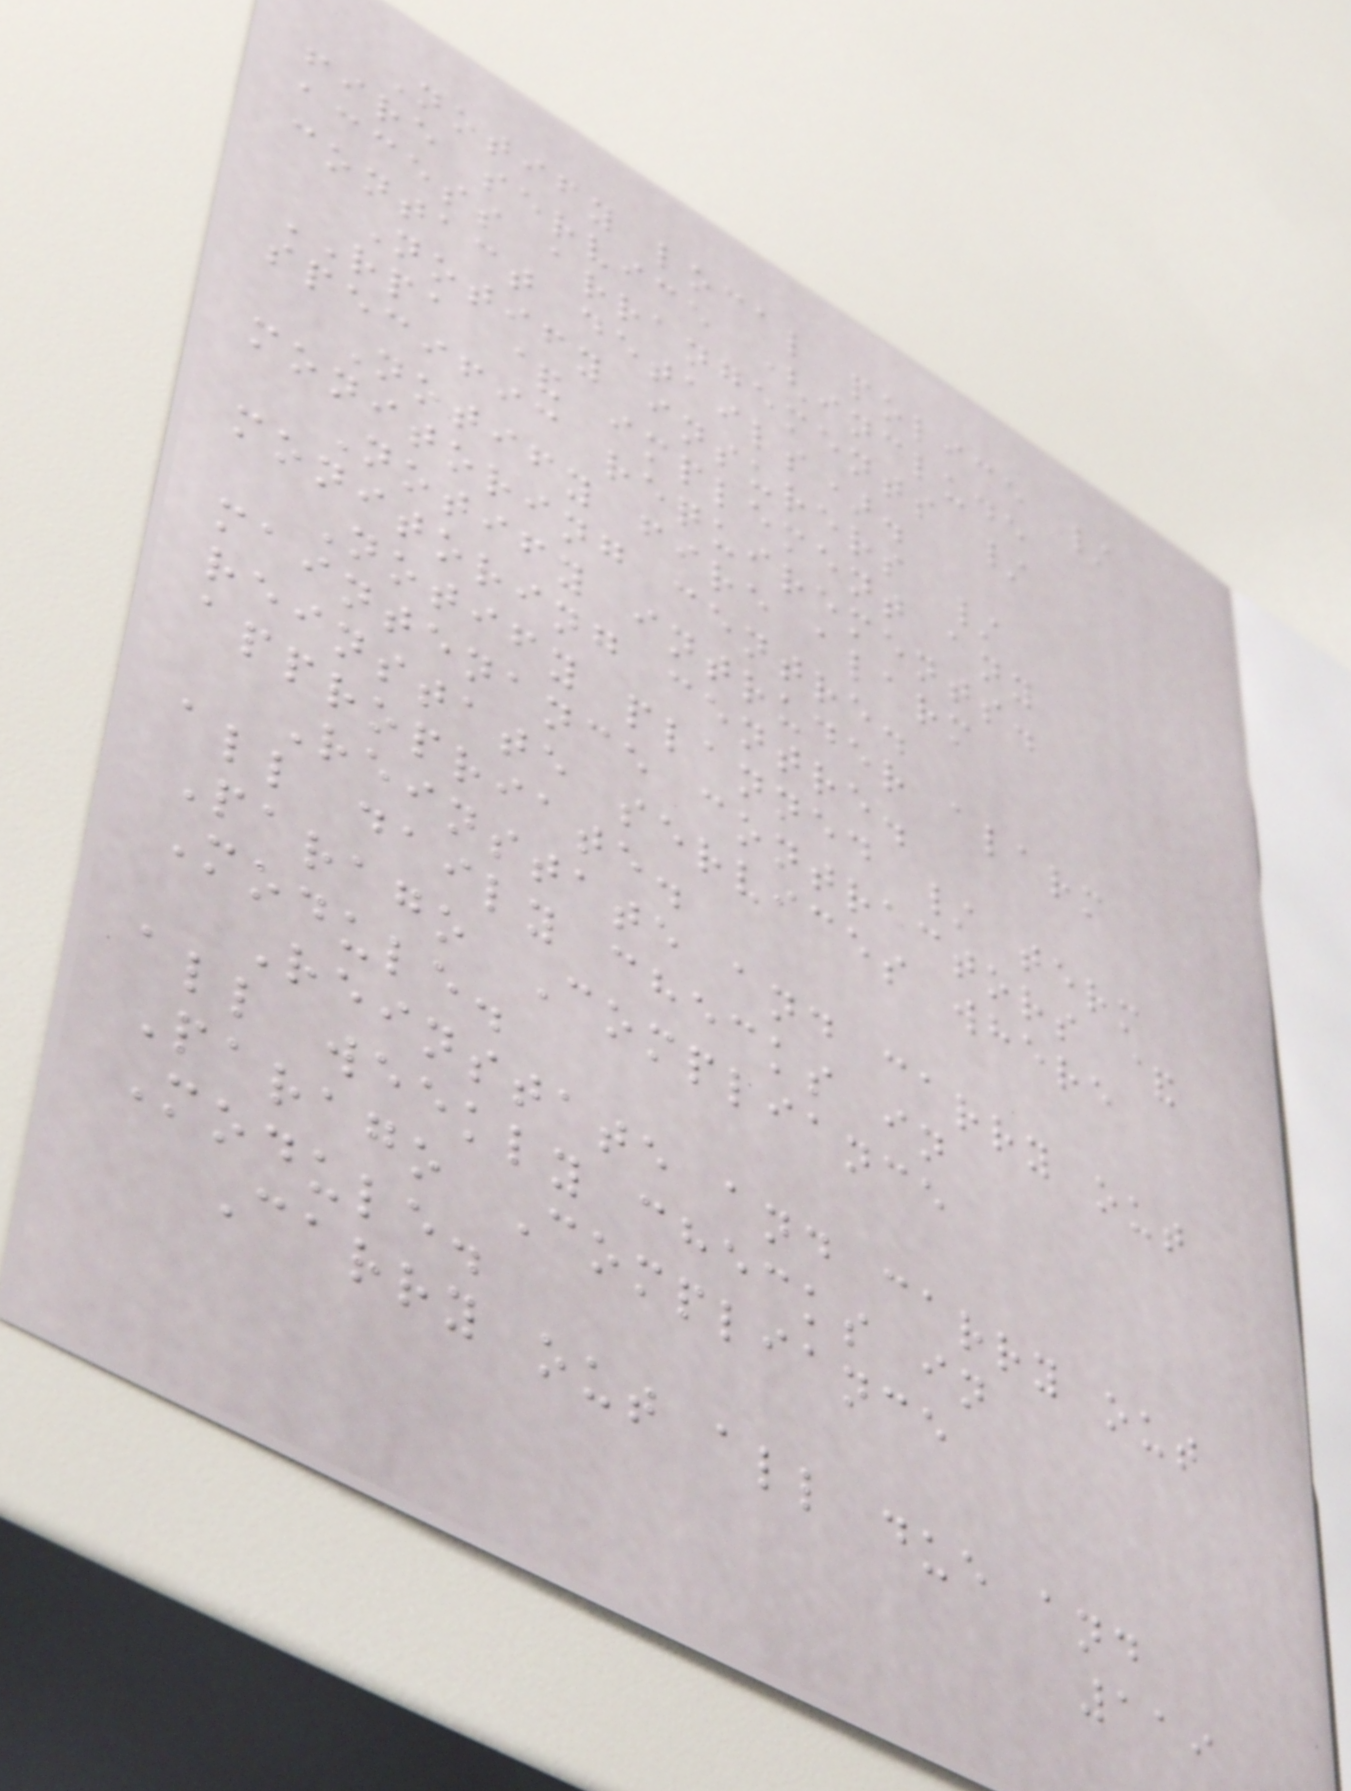Notify local police /
fire service (include
access arrangements /
contact details).
Notify insurers /
RPA & implement any
specific requirements.
Notify fire alarm
monitoring centre.
Notify intruder alarm
monitoring centre.
Notify planned / term
maintenance contractors &
reinstate services where
appropriate.
Reinstate and carry out
all daily checks in
Parago Compliance
Module.
Reinstate and carry out
all weekly checks in
Parago Compliance
Module.
Carry out all due and
119
